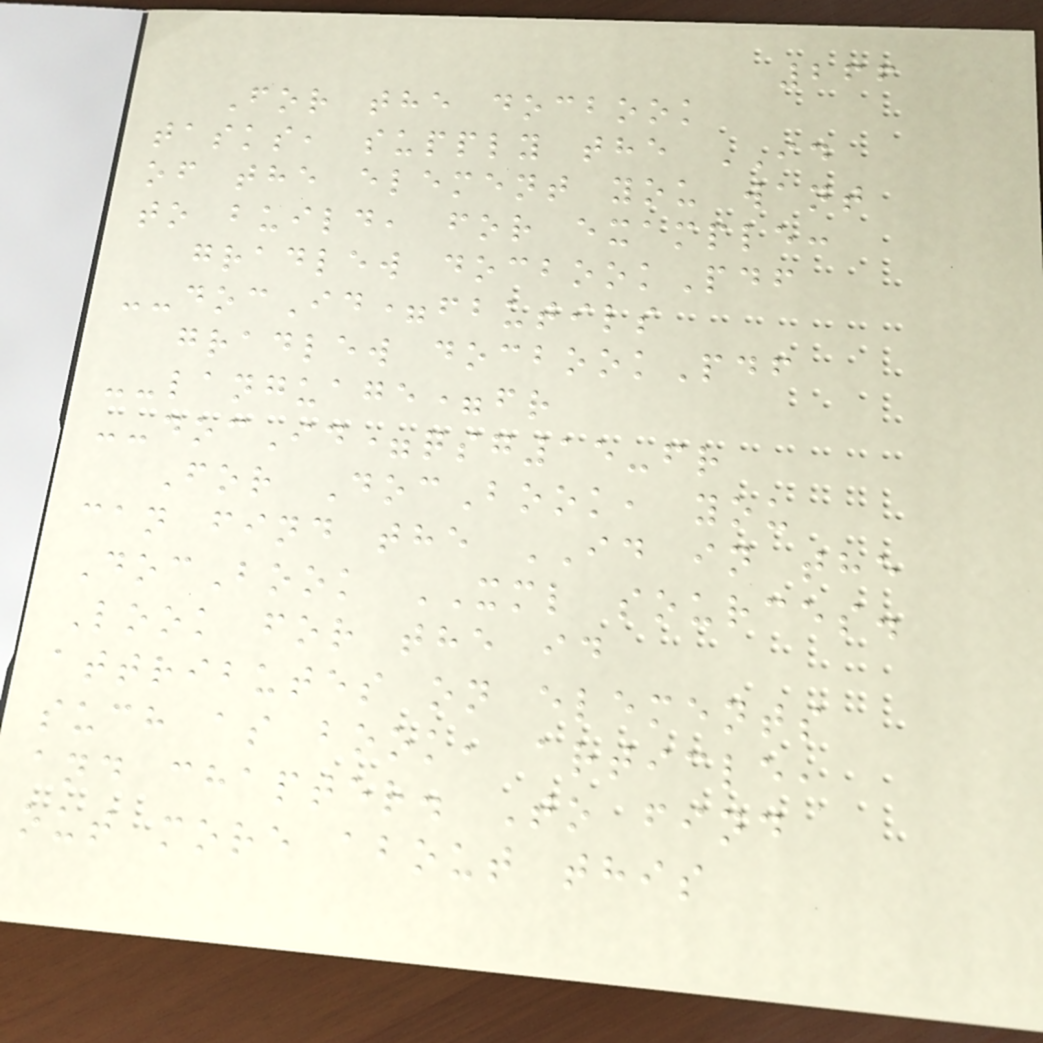266
For the docbook
tasks, supply the ID
of the element you want
to build, for example:
gradlew docbookPdf
--docId=fbutils
gradlew docbookPdf
--language=fr
--docId=qsg15-fr
For DocBook, you
can find the ID in the
DocBook XML sources.
Look for the id
attributes on elements
such as book, article,
and chapter. To find
out more about this
